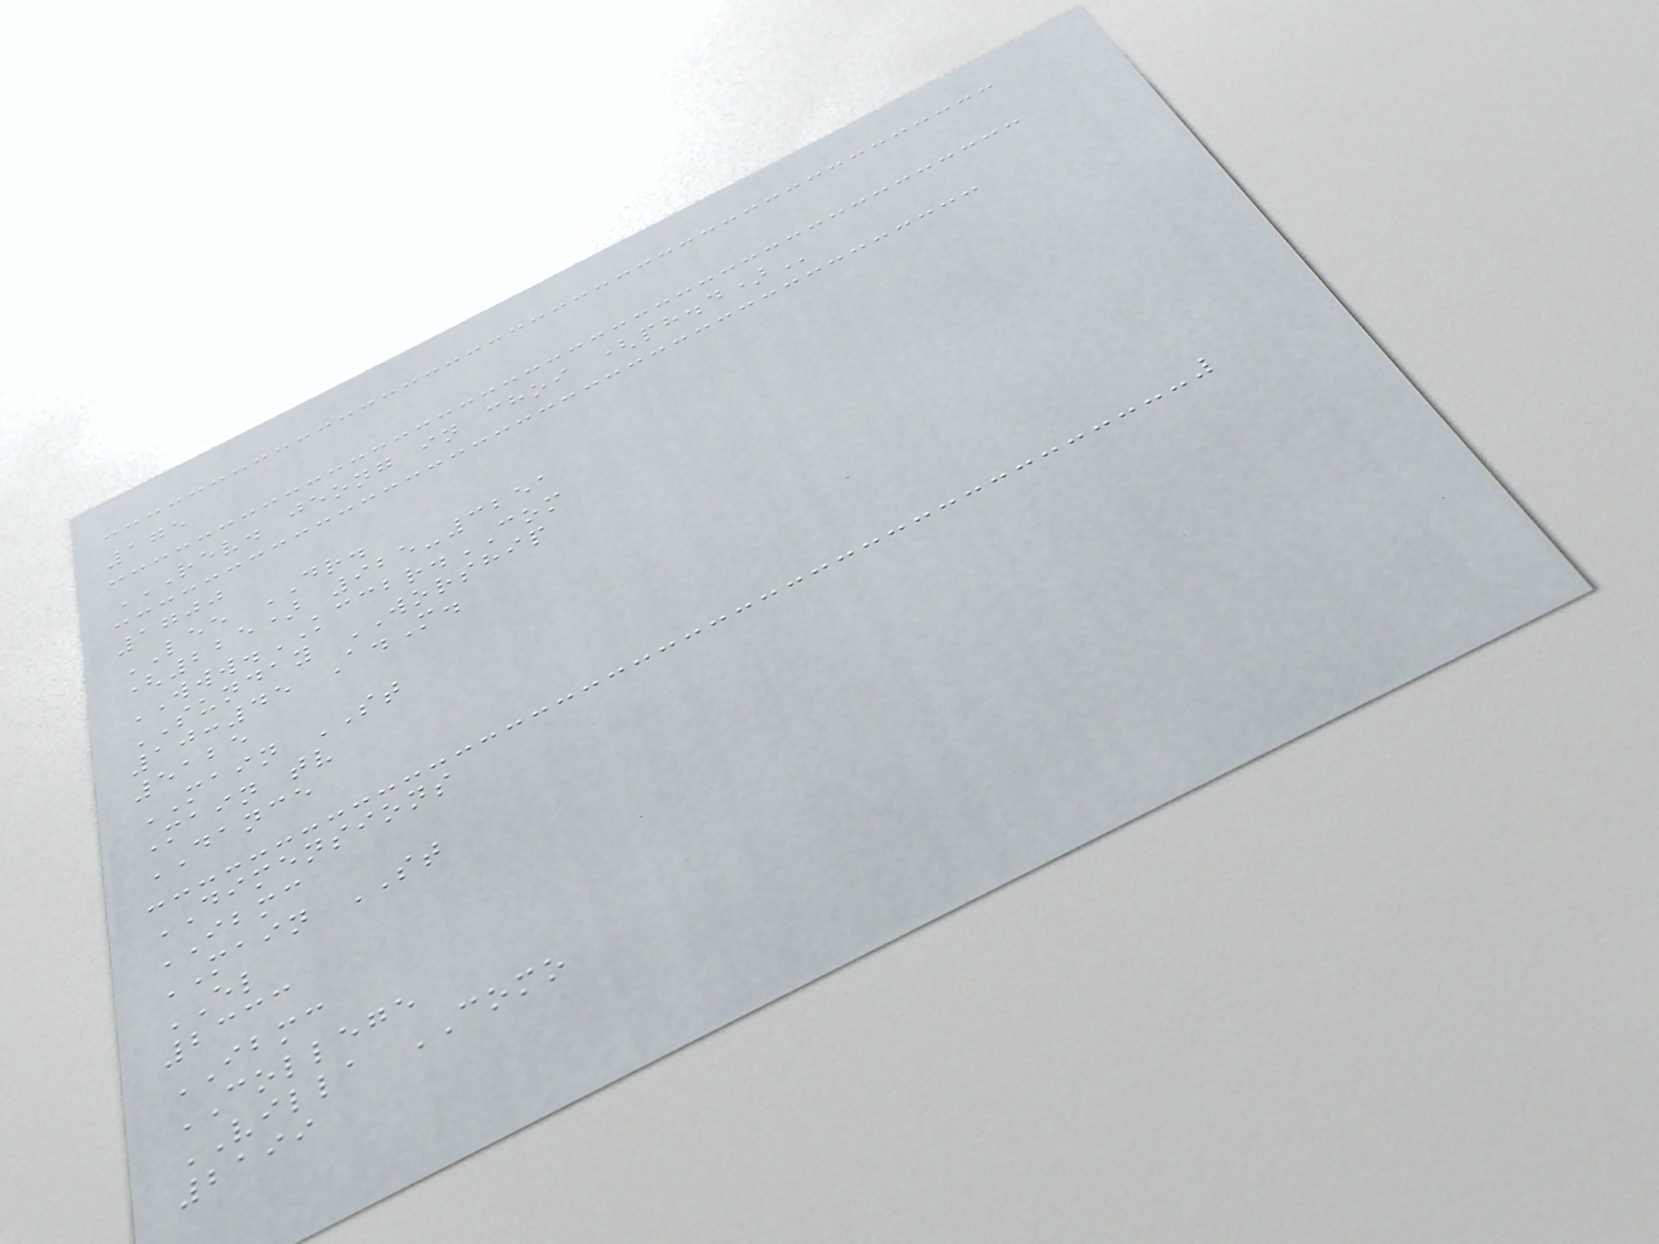175
REV. JEONG IN CHOI (PH.D)
1700
LEE DR.
(225) 925-3251
WWW.KCCBR.COM
SUNDAY WORSHIP
10:45 A.M.
5125
MAIN ST
Main tv
DANCE
DIMENSIONS
IBMC
MAIN ST
EL
2333
IBMC
COLLEGE
VILLA COMO
2199
